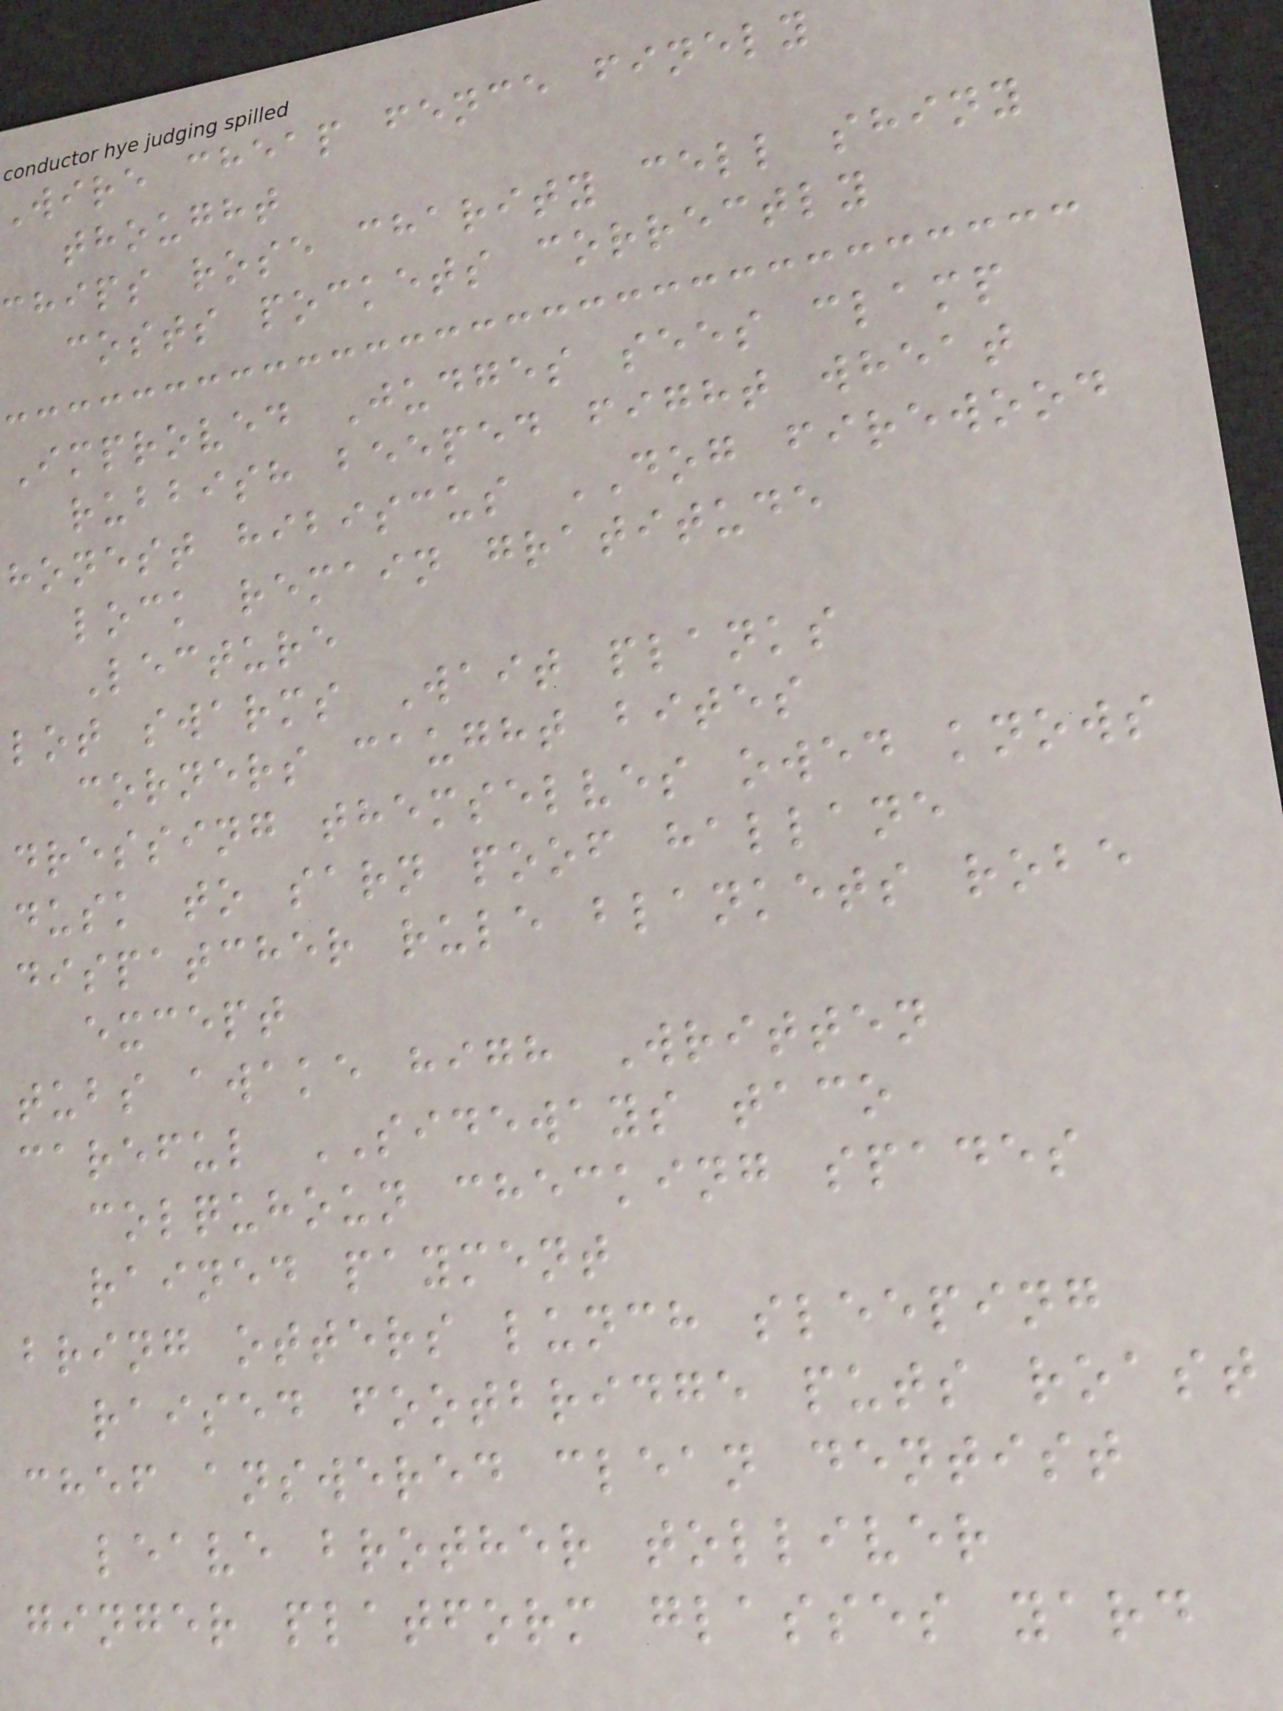wire cheap fence finely
thought
chips rose charity cell shiny
costs pockets correctly
Improved Judges sees clamp
rubbish beeped fight wheat
honest hibiscus DOG firewood
lock remain gratitude
Lecture
lot swarms Wait planks
corners caught bites
dressing themselves owed knows
dusk to sarn poof hallane
dispatcher rule blankets robe
except
tubs awake high Written
careful SIDEWAYS taco
colquhoun checking spades
rained payment
bring otters lunch sleeping
raised footbridge puts roast
chef answered clean dentist
leave brother tolliver
ginger platform glasses yard
